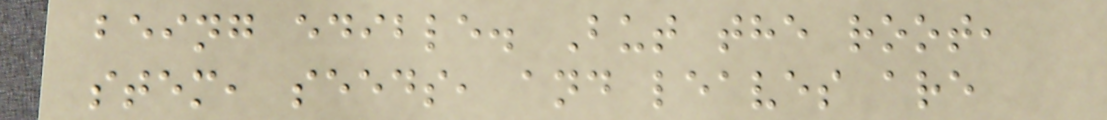being edible. But the root,
stem, seeds, and leaves are
